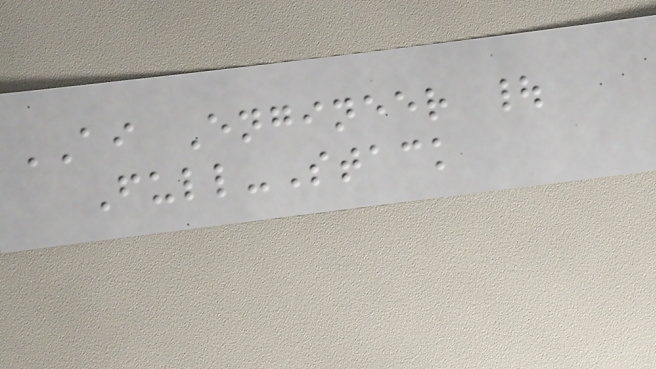AI Engineer |
Full-Stack
